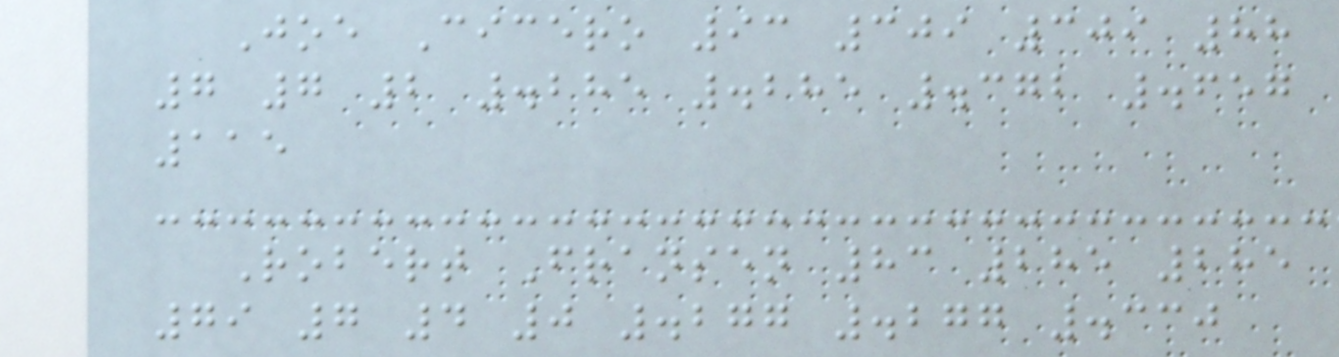Joe Cicero 93 309 309 88
7 7 2 .285 .285 .372 .657
115
Robert Fransen 83 285 285
79 7 4 0 .277 .277 .330
